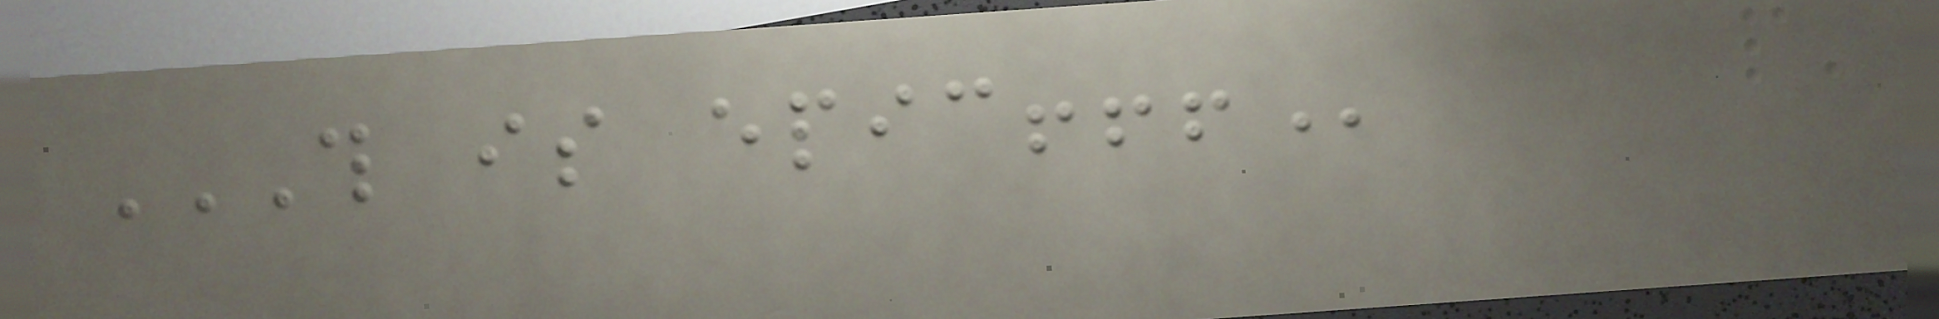THIS IS EPIC!!!
